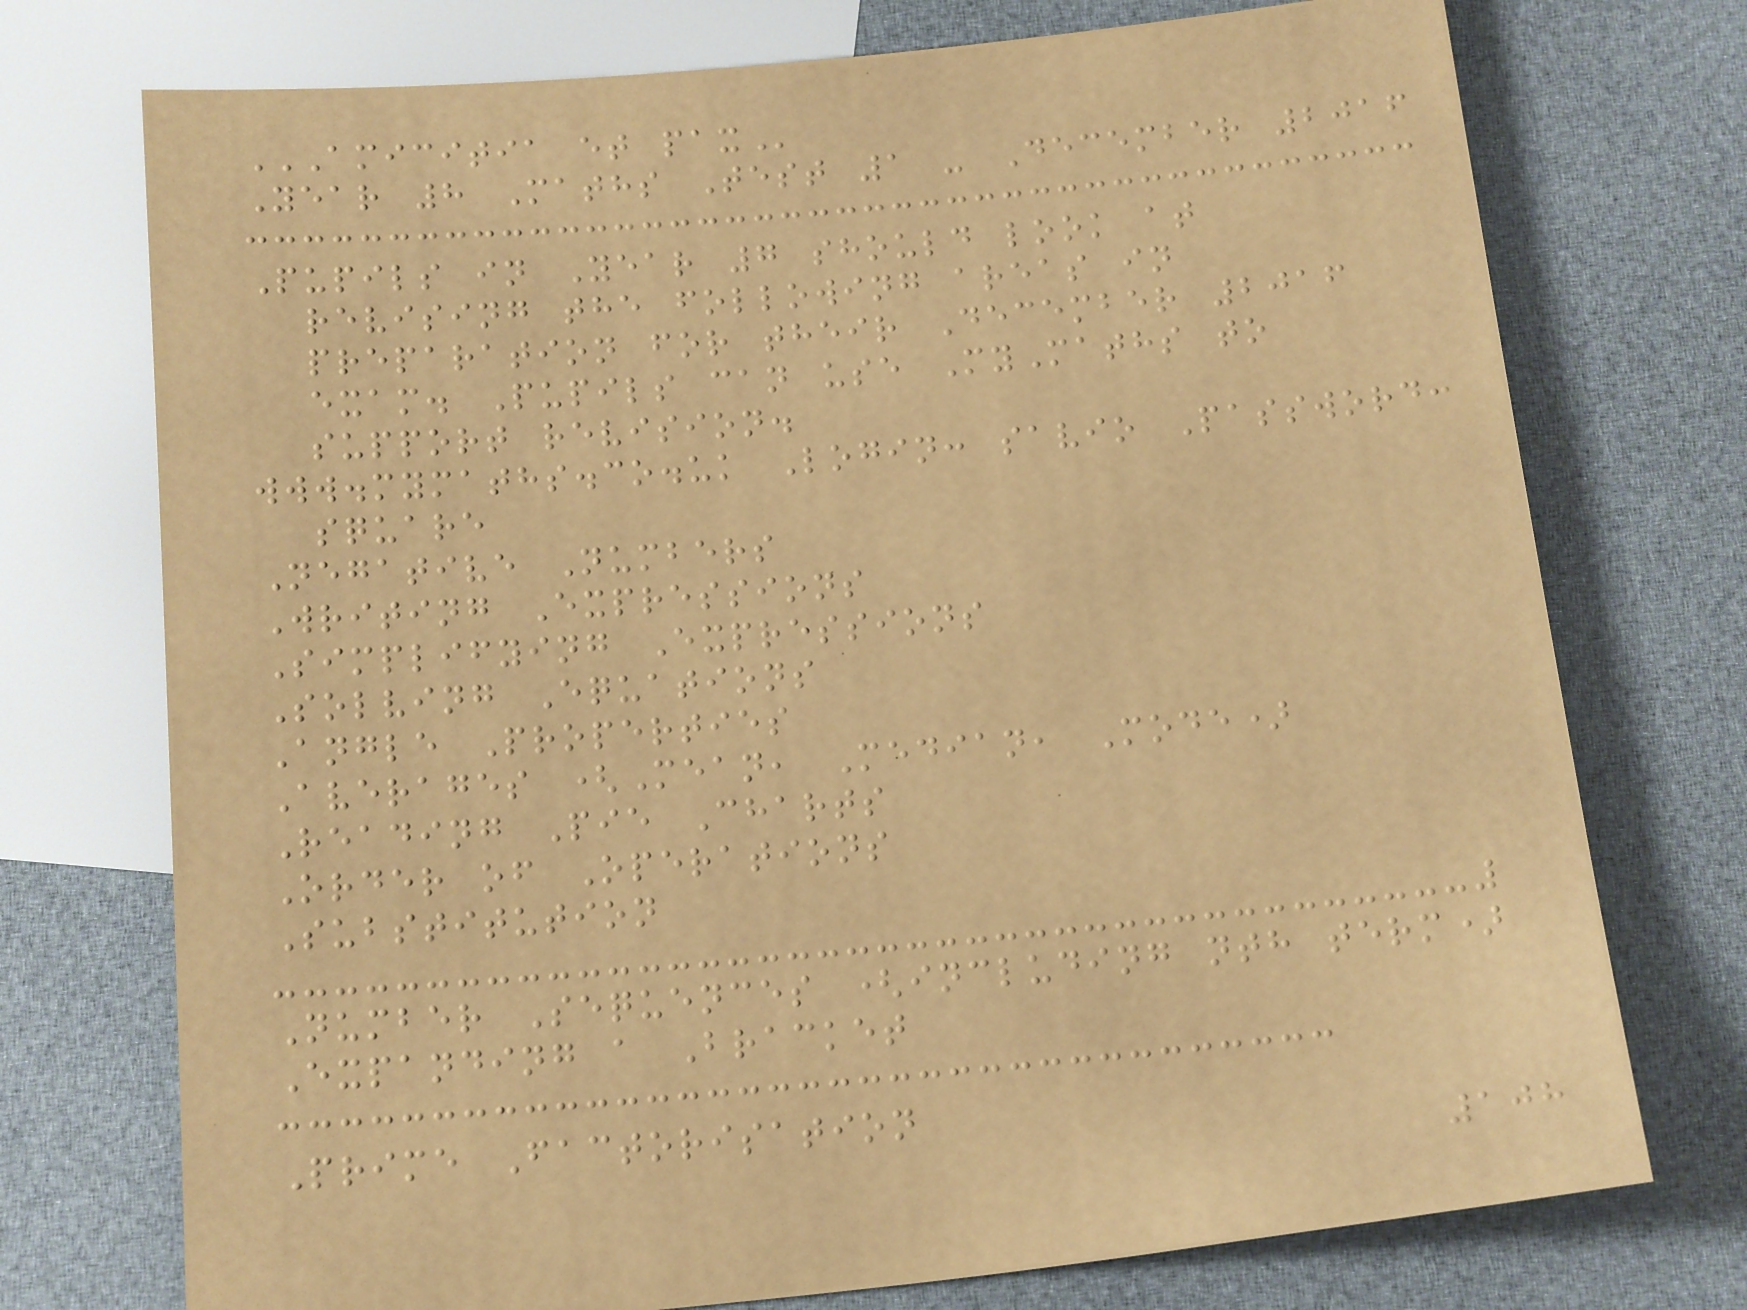AMICITIA ET PAX
Year 8 Maths Test 1 - December 2016
Pupils in Year 7 should look at
revising the following areas in
preparation for their December 2016
exam. Pupils can use MyMaths to
support revision.
www.mymaths.co.uk Login: savio Password:
square
Negative Numbers
Writing Expressions
Simplifying Expressions
Solving Equations
Angle Properties
Averages (Mean, Median, Mode)
Reading Pie Charts
Order of Operations
Substitution
Number Sequences (including nth term)
Expanding a Bracket
Prime Factorisation
108
